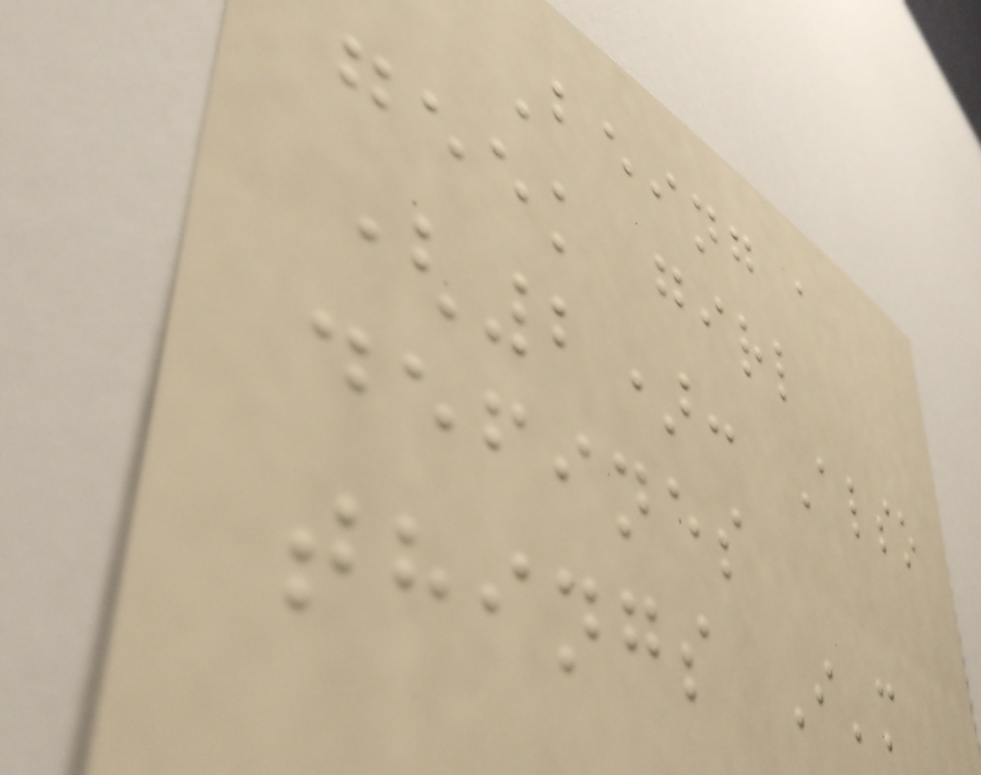Being a
geek girl
(2): Also
defines
things I'm
